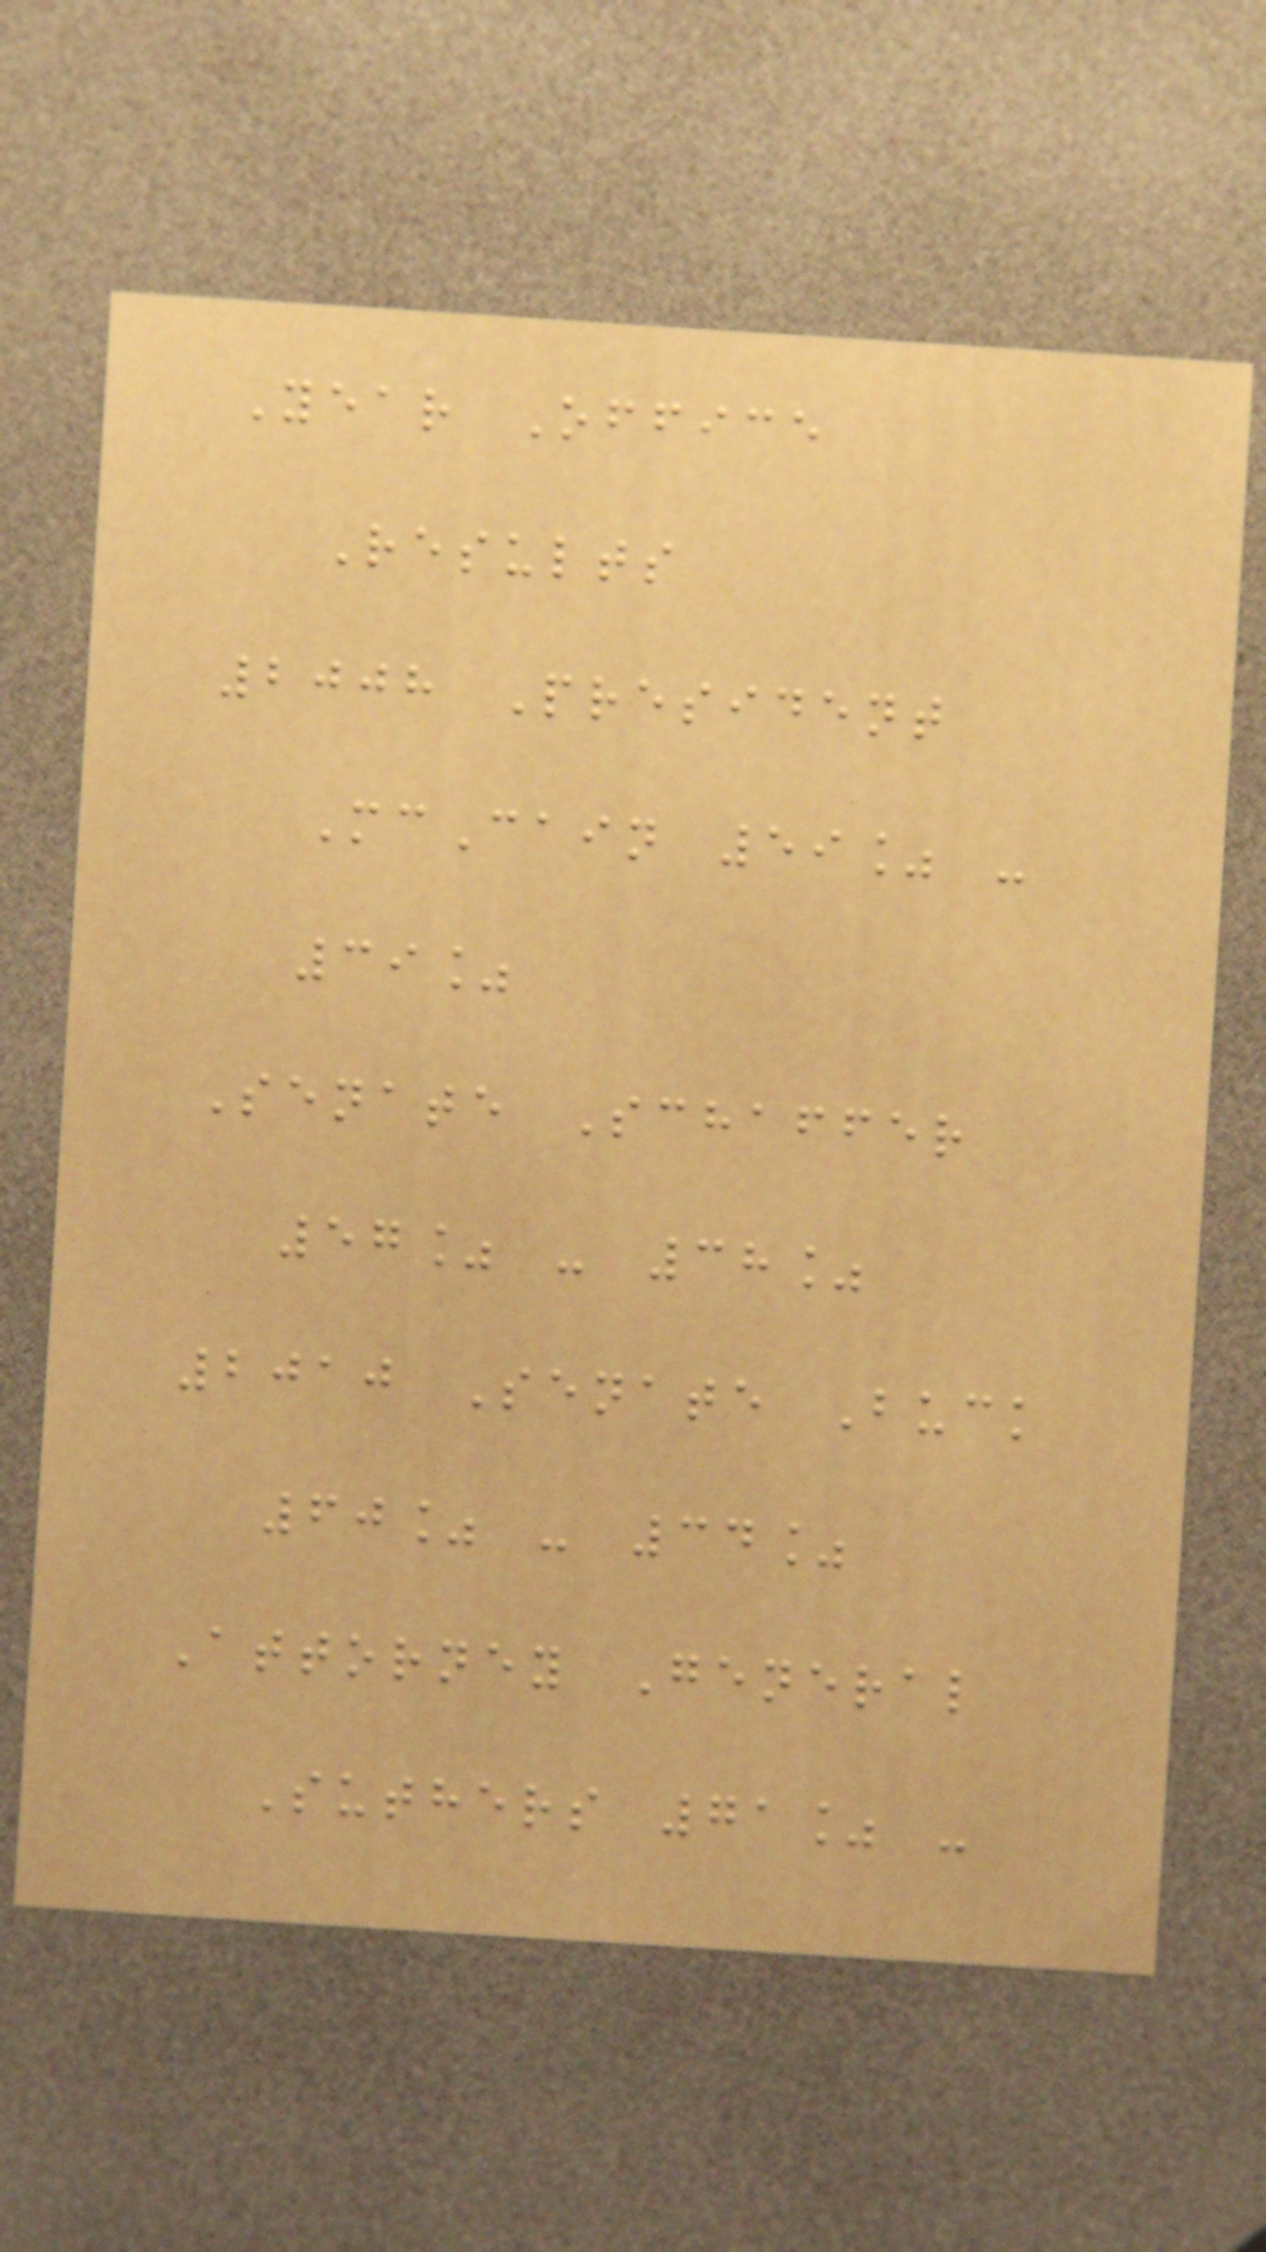Year Office
Results
2008 President
McCain 59% -
39%
Senate Schaffer
57% - 38%
2010 Senate Buck
60% - 34%
Attorney General
Suthers 71% -
